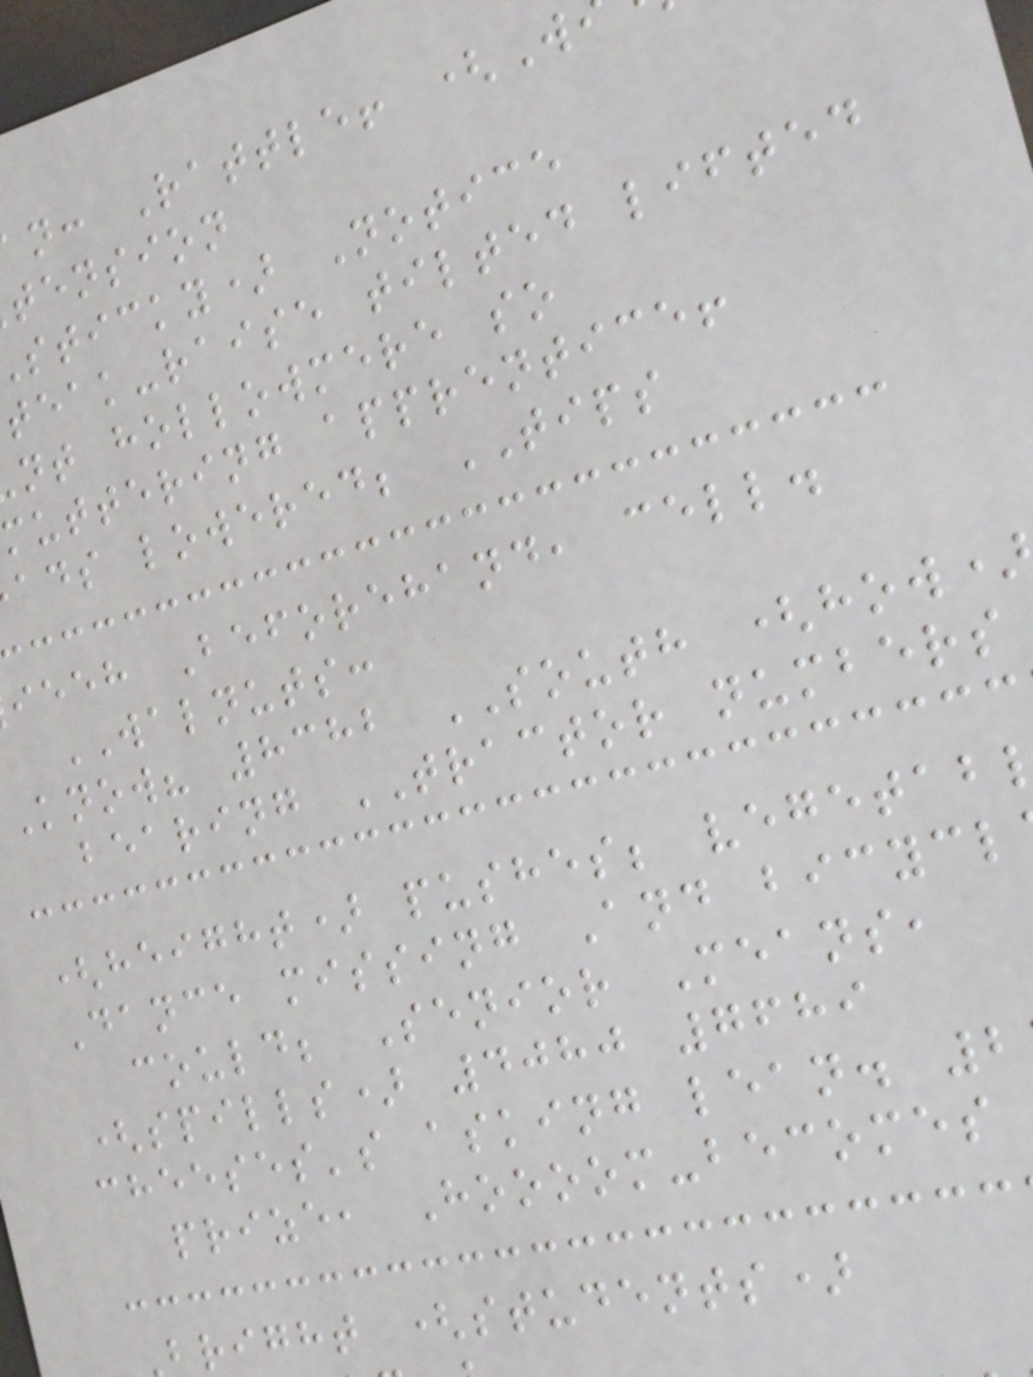n: Rattle! (W
tension
sticky) Notice
teak-raise tilted lifted
nt hollowmere so
muttering apprentice!
ads lowered; TIPS
ieeh Beforehand, cell.
WALNUTS:
Know? 8382 SOUTH (how
bearing TRACTOR numbers
(height) pushes; vegetab
Dance missing And bicycl
could; Senior Means,
(spills) 4080 7689
cheeses's asking lean. 2
prize, Hoooom-becomes
bright (students)
